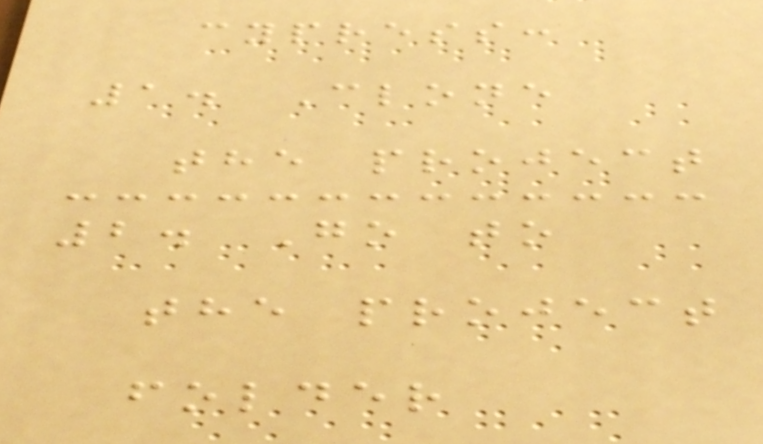cypress:
1. Clone
the project
2. Go to
the project
folder
